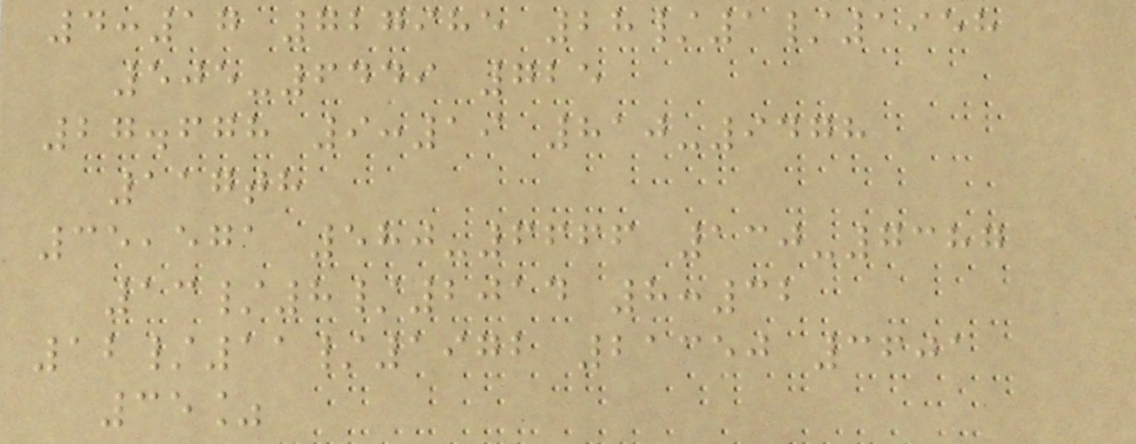4:17 727985 28/1/1958
505-6449 725
27.678 9:19 810-9478
117th
35,571 580-6666 130-7387
13/8/2014 8:32
12/11/1972 21350 3601
35%
